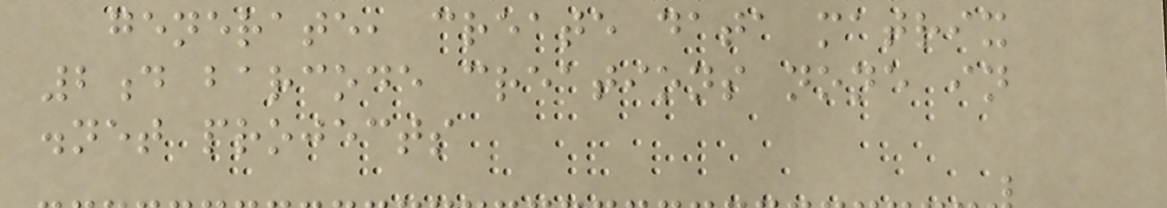generate, create data matrix
2d barcode creations none in
.net projects
